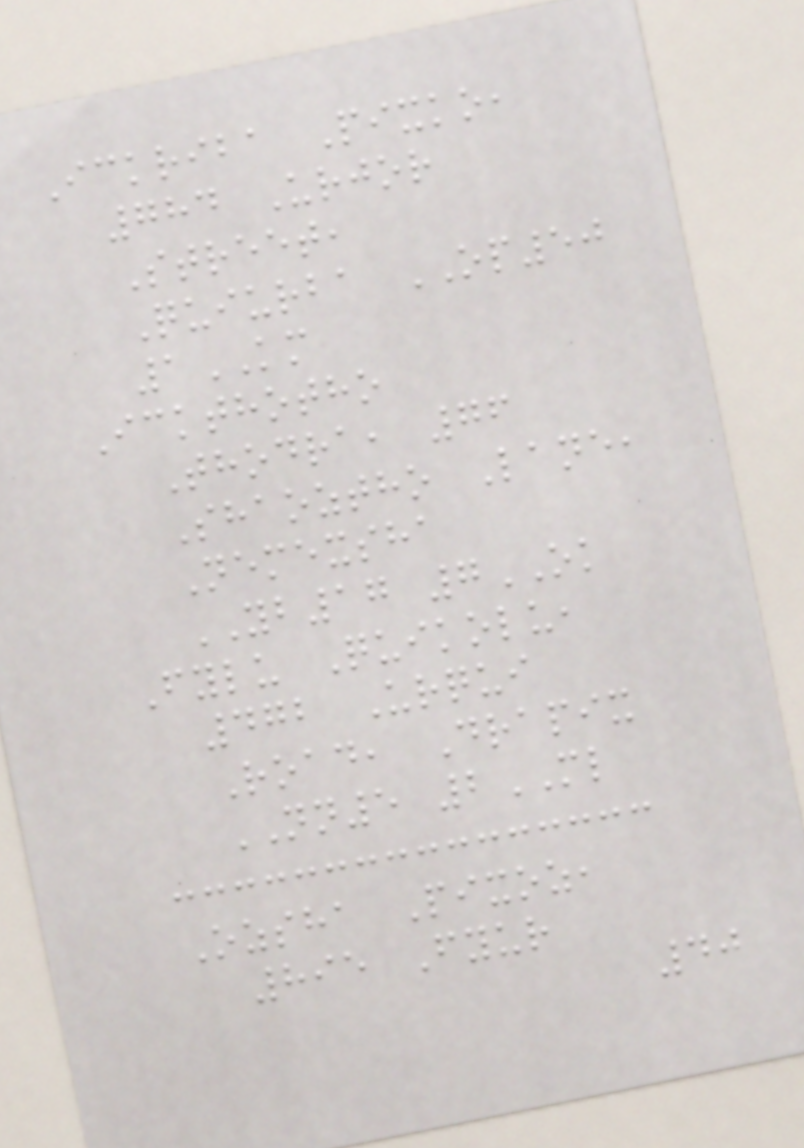Ickriba Pixko,
784 Urjor
Street,
Quiurba OP50
1KM
Ickthotho
Thodra, 76
Shaoztho Lane,
Nemexsha
YB17 7OK
Fylu Quikolu,
472 Urqui
Road, Drapix
NN5 2ML
Ozsha Pixoz,
895 Fyur
40
